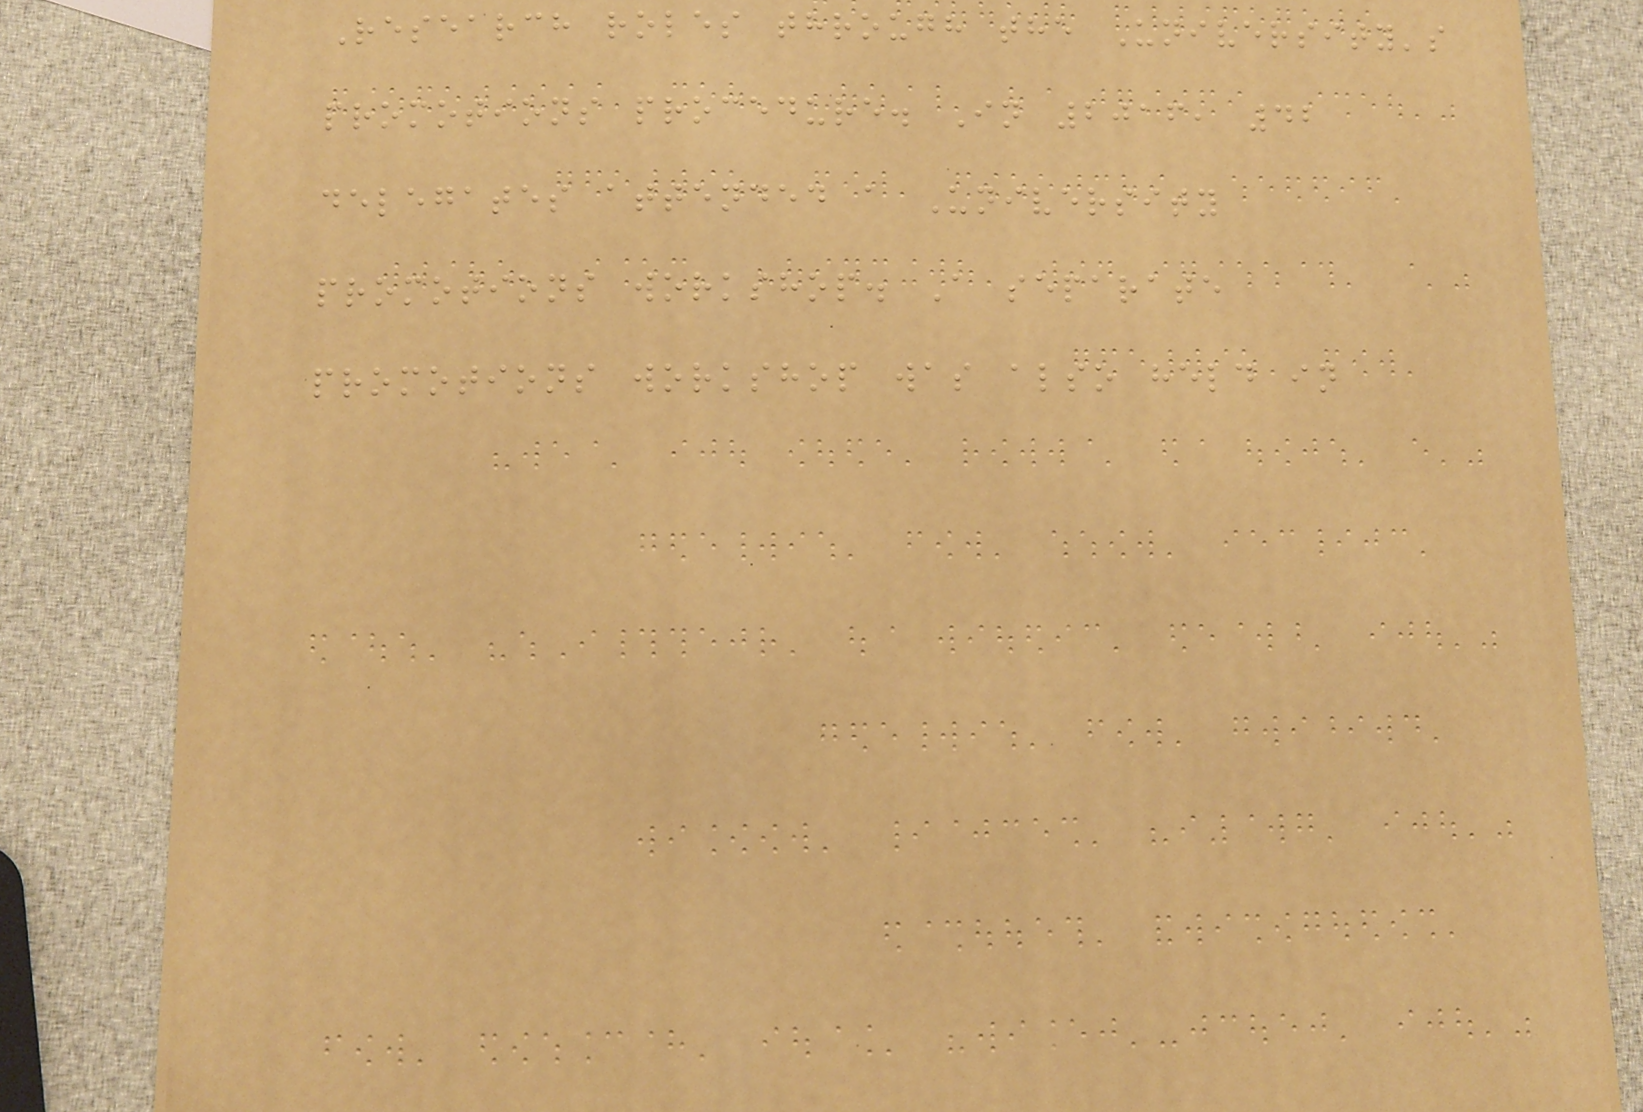Research roles through the University's
promotions procedure. In 2016, 42
delegates attended a University
promotions workshop. A separate
promotions workshop was also held in
